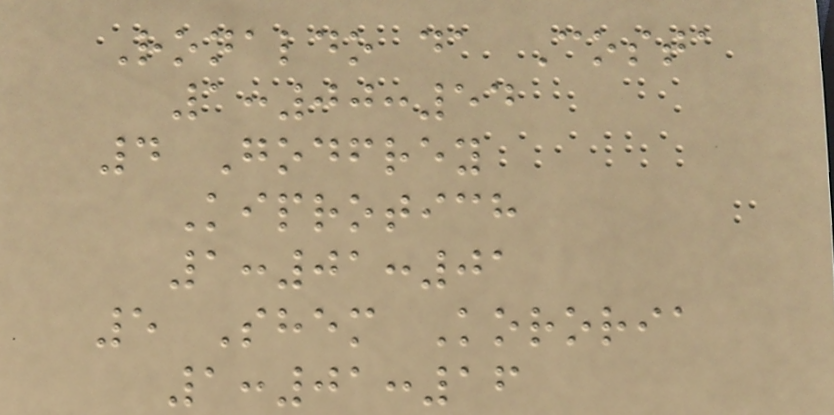Ronaldo da Costa
1:00:54
4 Godfrey
Kiprotich
1:01:01
5 Shem Kororia
1:01:16
